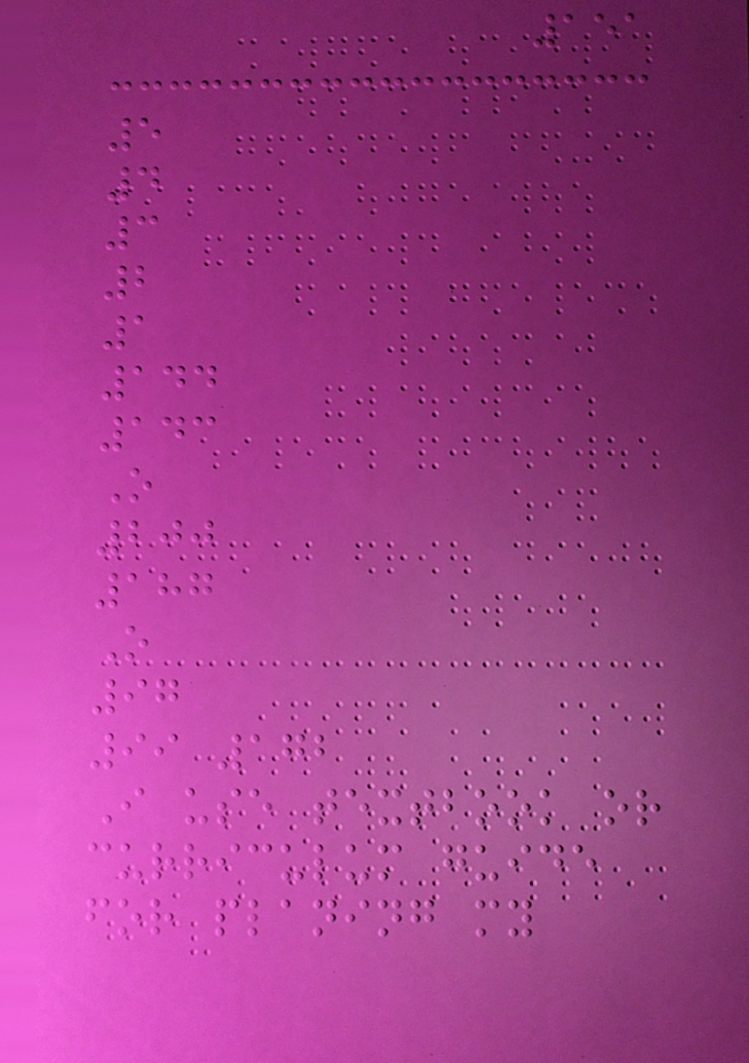151
5
4
3
2
1
144
143
O
200
187
O
97
99 172
I use textbook or
curriculum guide
for planing my
